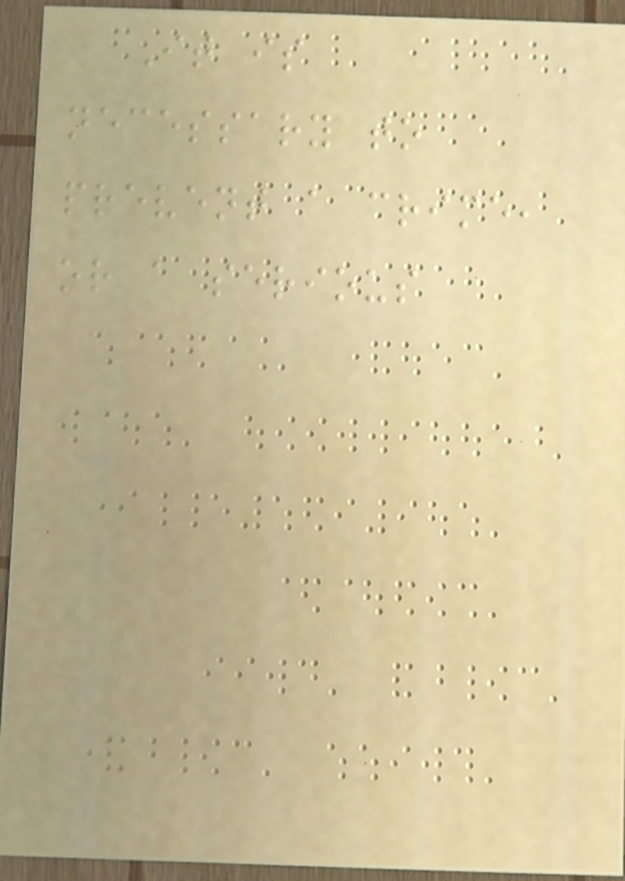It is
necessary to
prevent a crime,
or a serious
